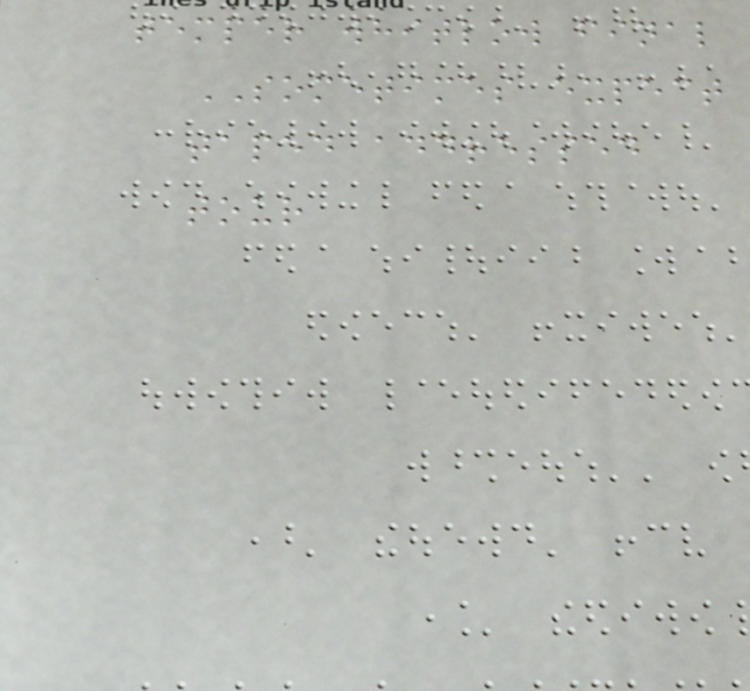temper whitlow final
SOMETIMES expect
taped addressed
tour
